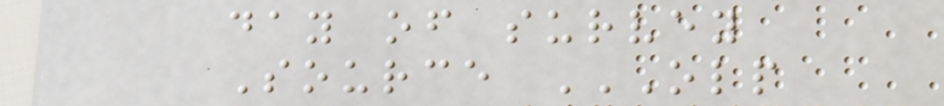day of survey
Source OLP
